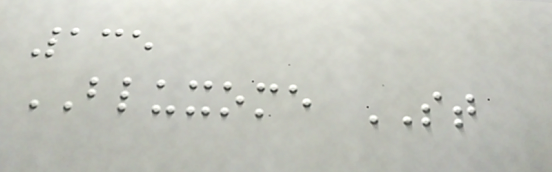135
BLUXOME ST
